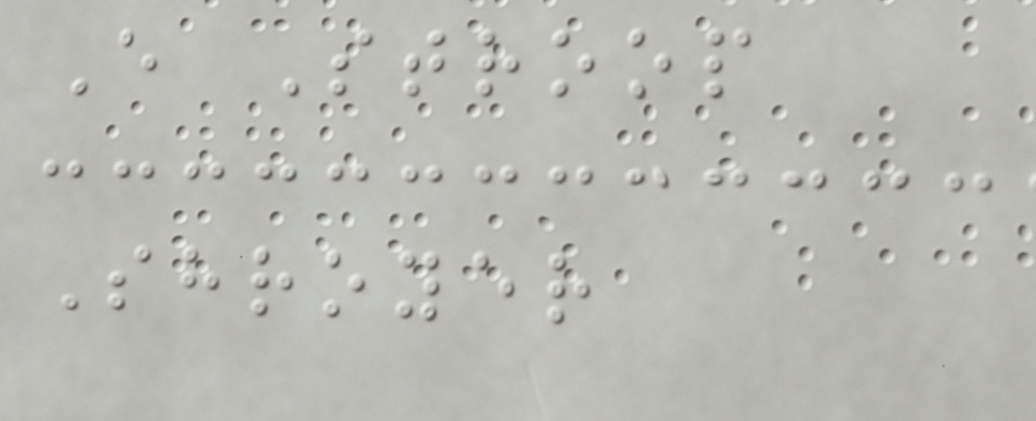E Stroop
Shroyer
